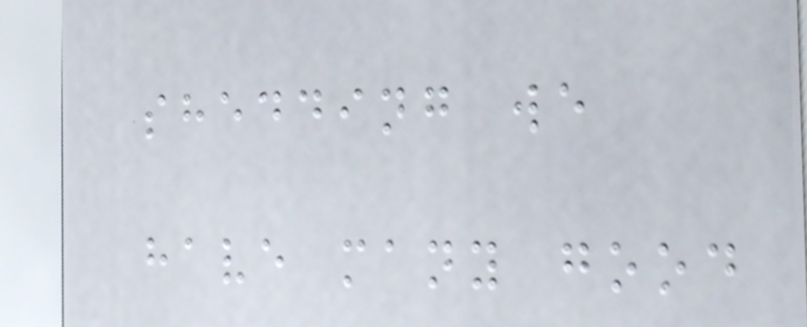shedding we
have many good
